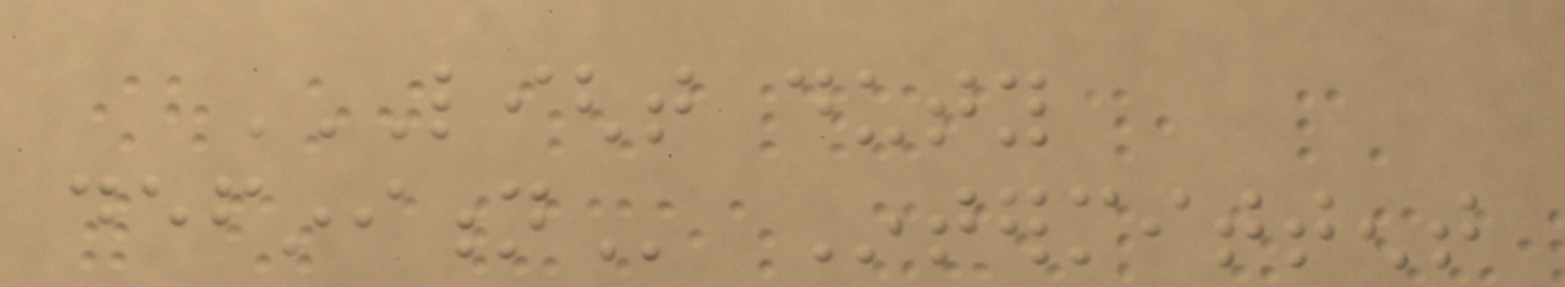LIGHT DUTY
DEFINITION Intermittent
